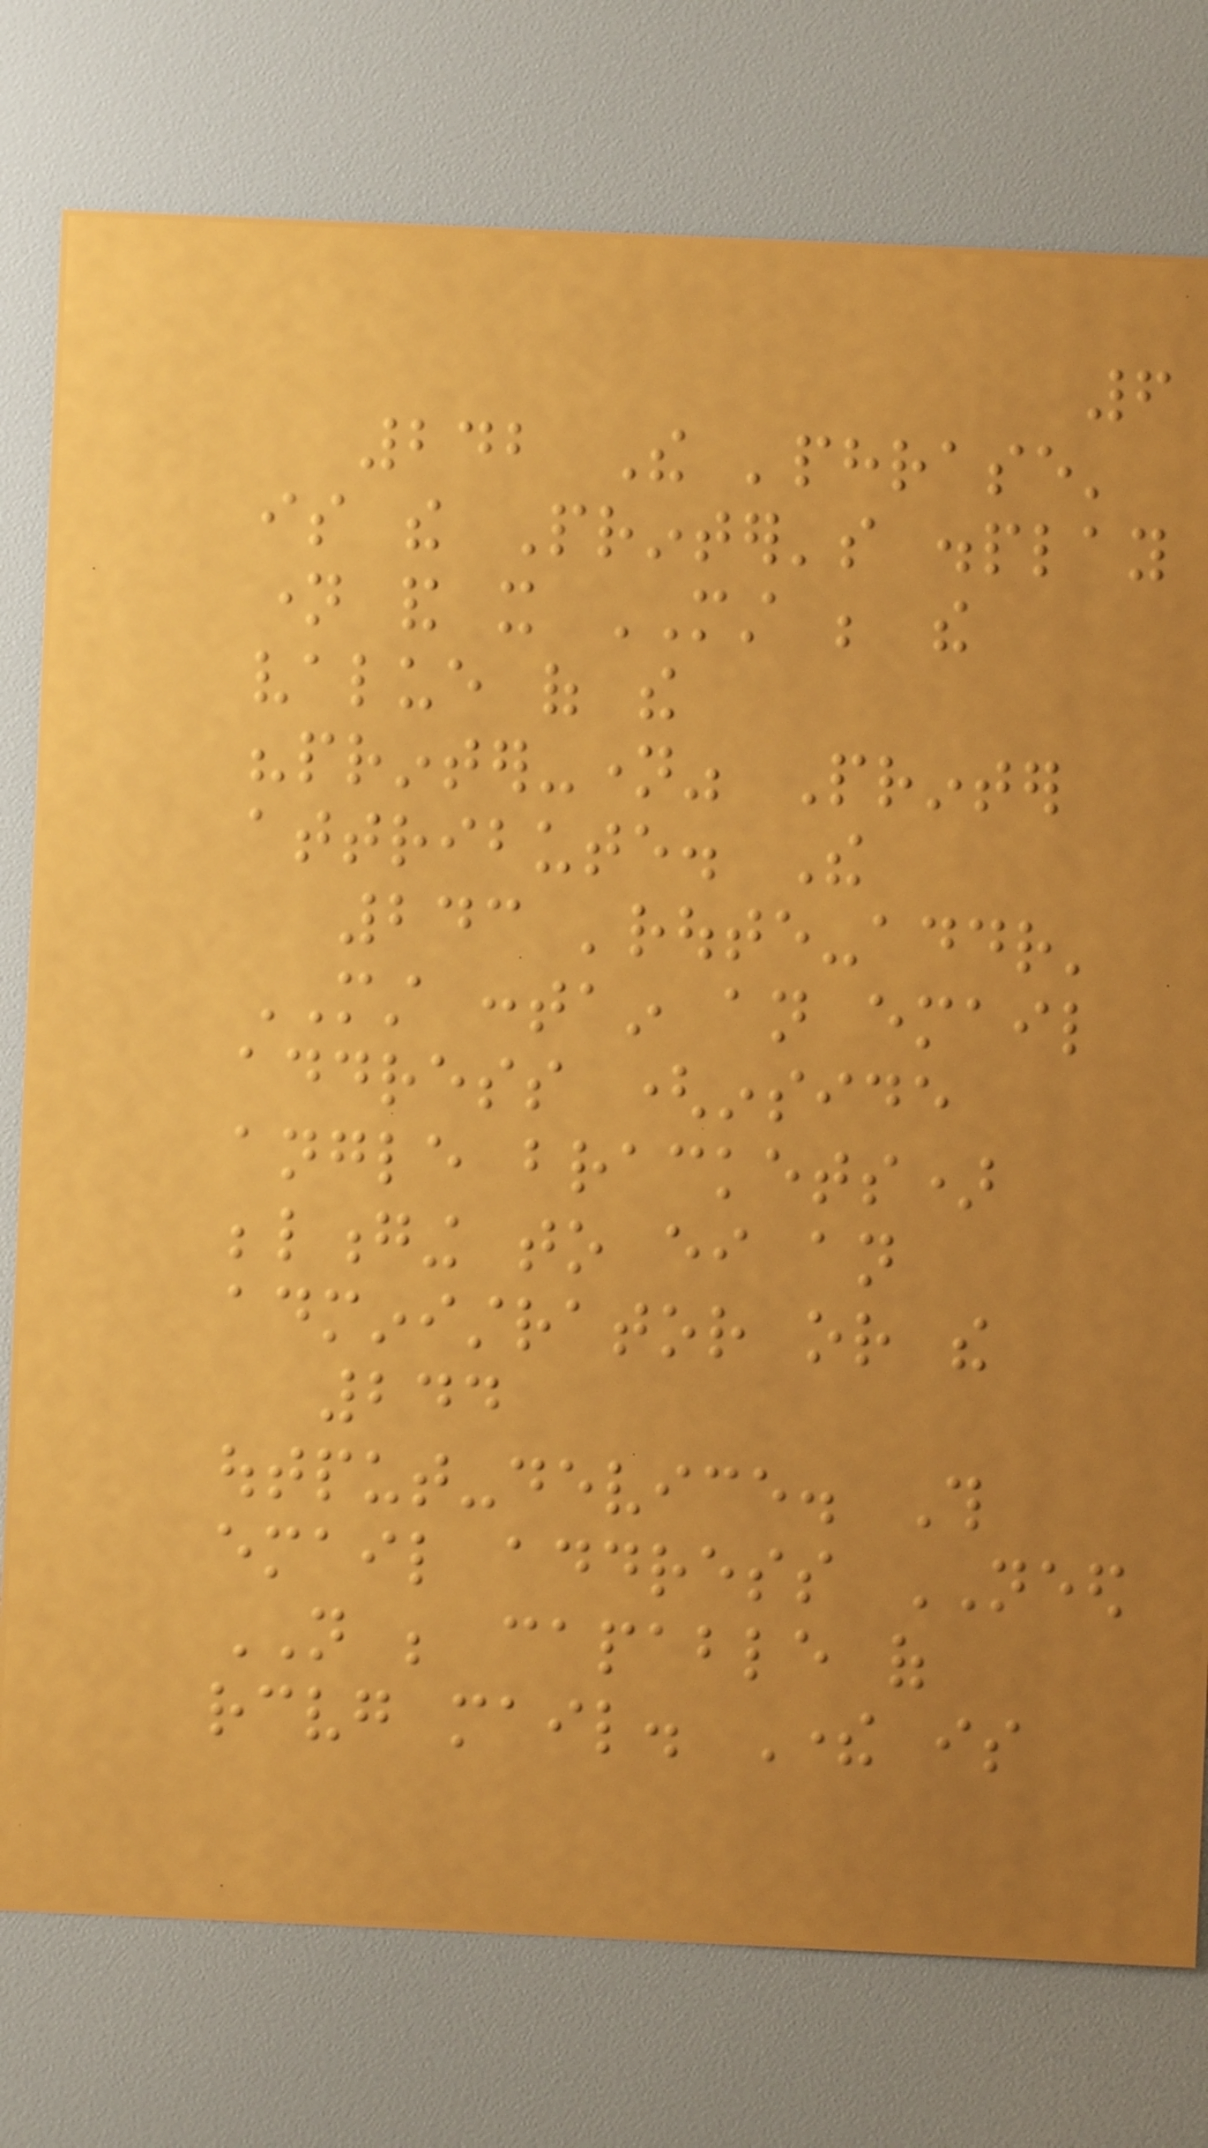6
242 The 'phrase'
is the Printer's display
name and it MUST be the
value of the
"printer-name" Printer
attribute. The
243 'route-addr'
MUST contain an email
address (inside
angle brackets)
belonging to either an
administrator or the
244
output-device. This
email address NEED
NOT be capable of
receiving mail. There is
